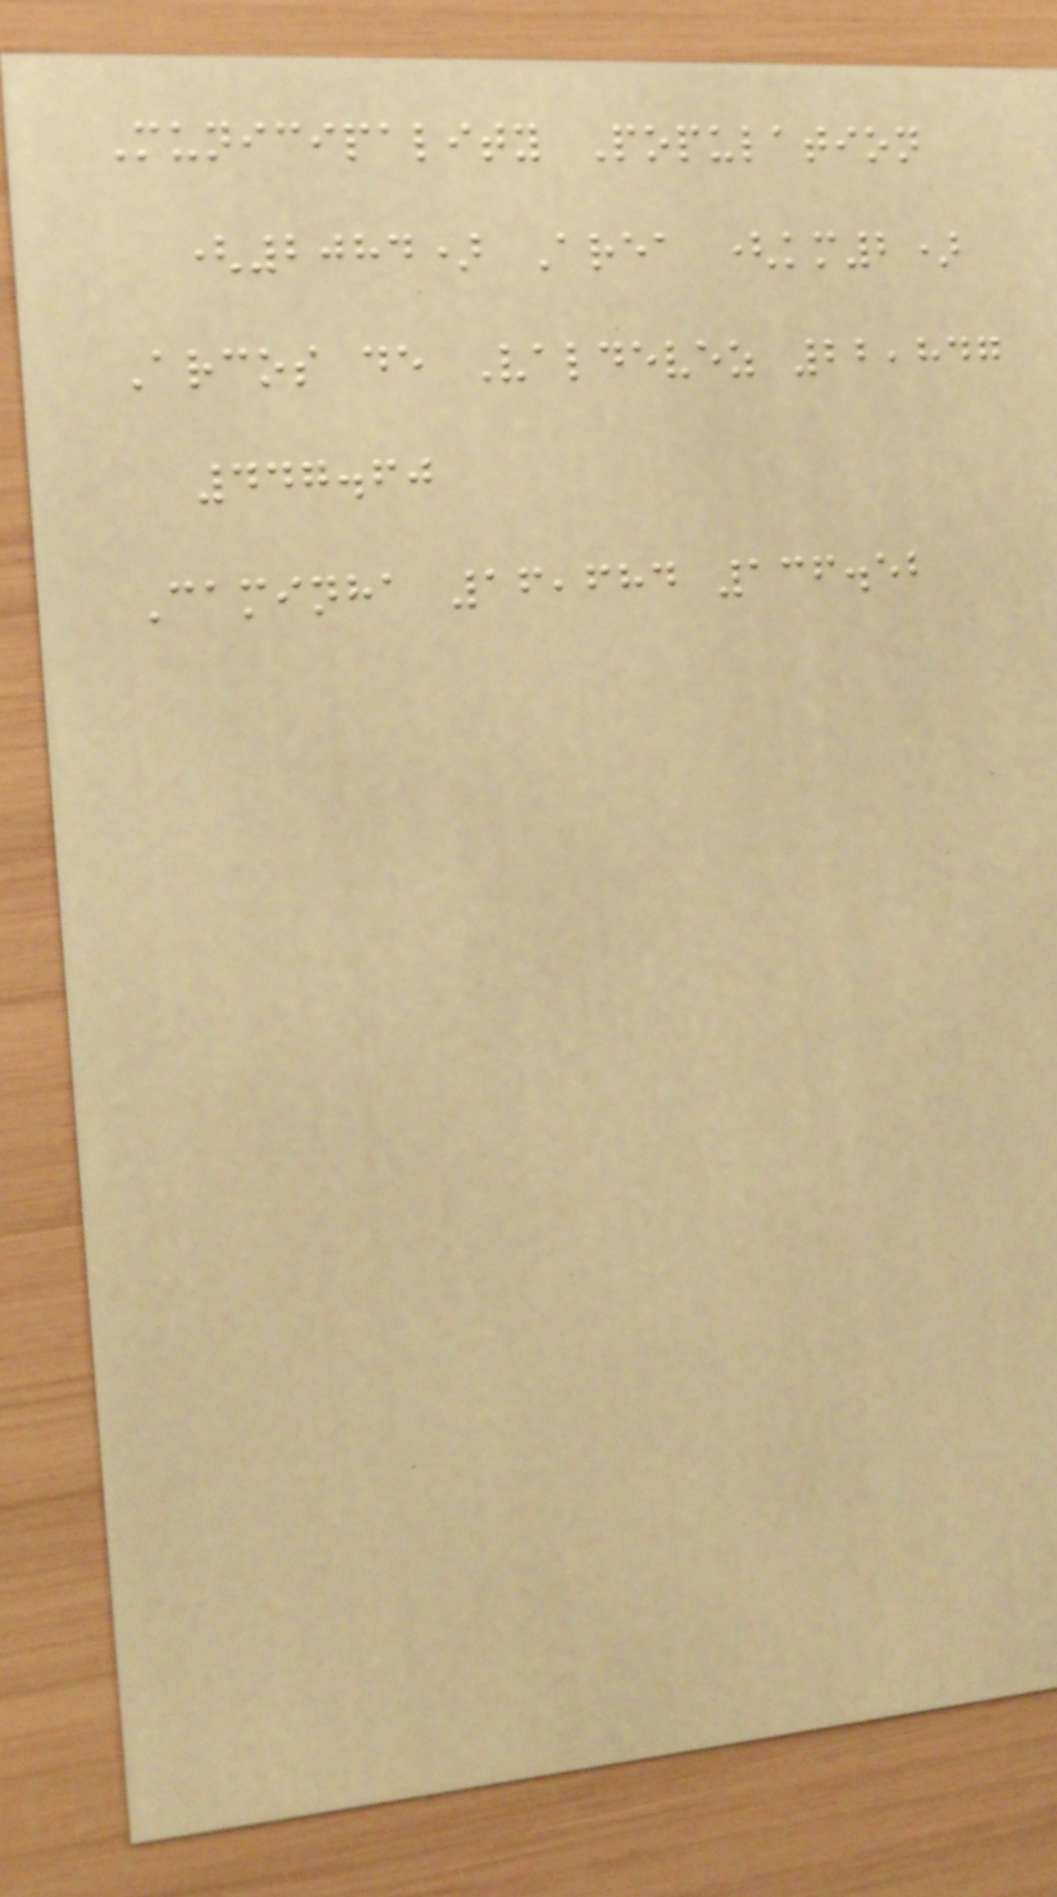Municipality Population
(2084) Area (km2)
Arcos de Valdevez 22,847
447.60
Caminha 16,684 136.52
